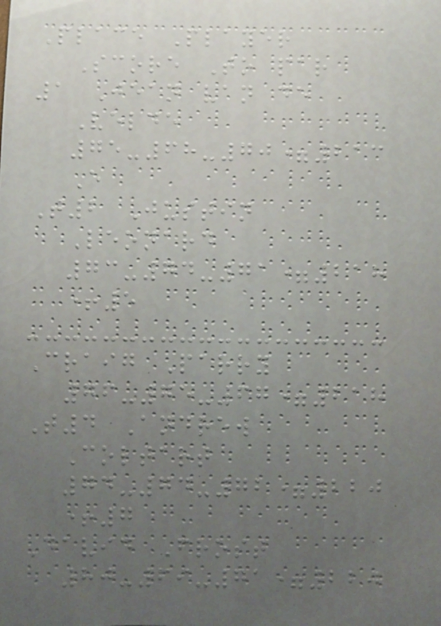Place Player
Score To par
1 Jean van de
Velde
75-68-70=213
E
T2 Justin
Leonard
73-74-71=218
+5
Craig Parry
76-75-67=218
T4 Andrew
Coltart
74-74-72=220
+7
David Frost
80-69-71=220
